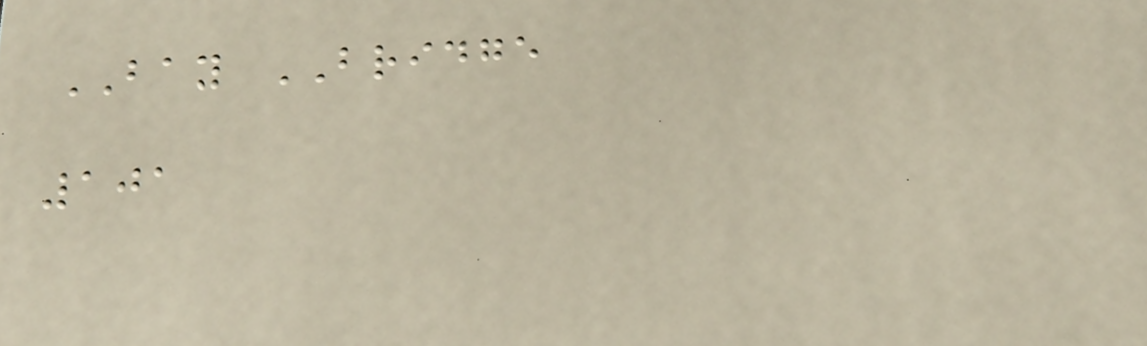BAY BRIDGE
101
